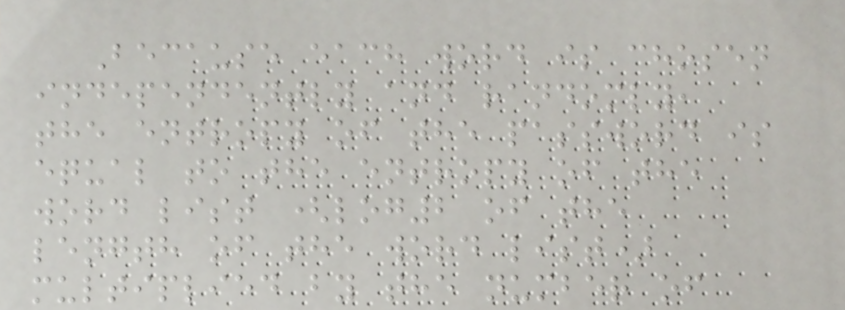Because each word is chosen
independently and randomly,
the entropy of the password is
equal to the entropy of the
word list (log2 of the
length of the word list)
multiplied by the number of
